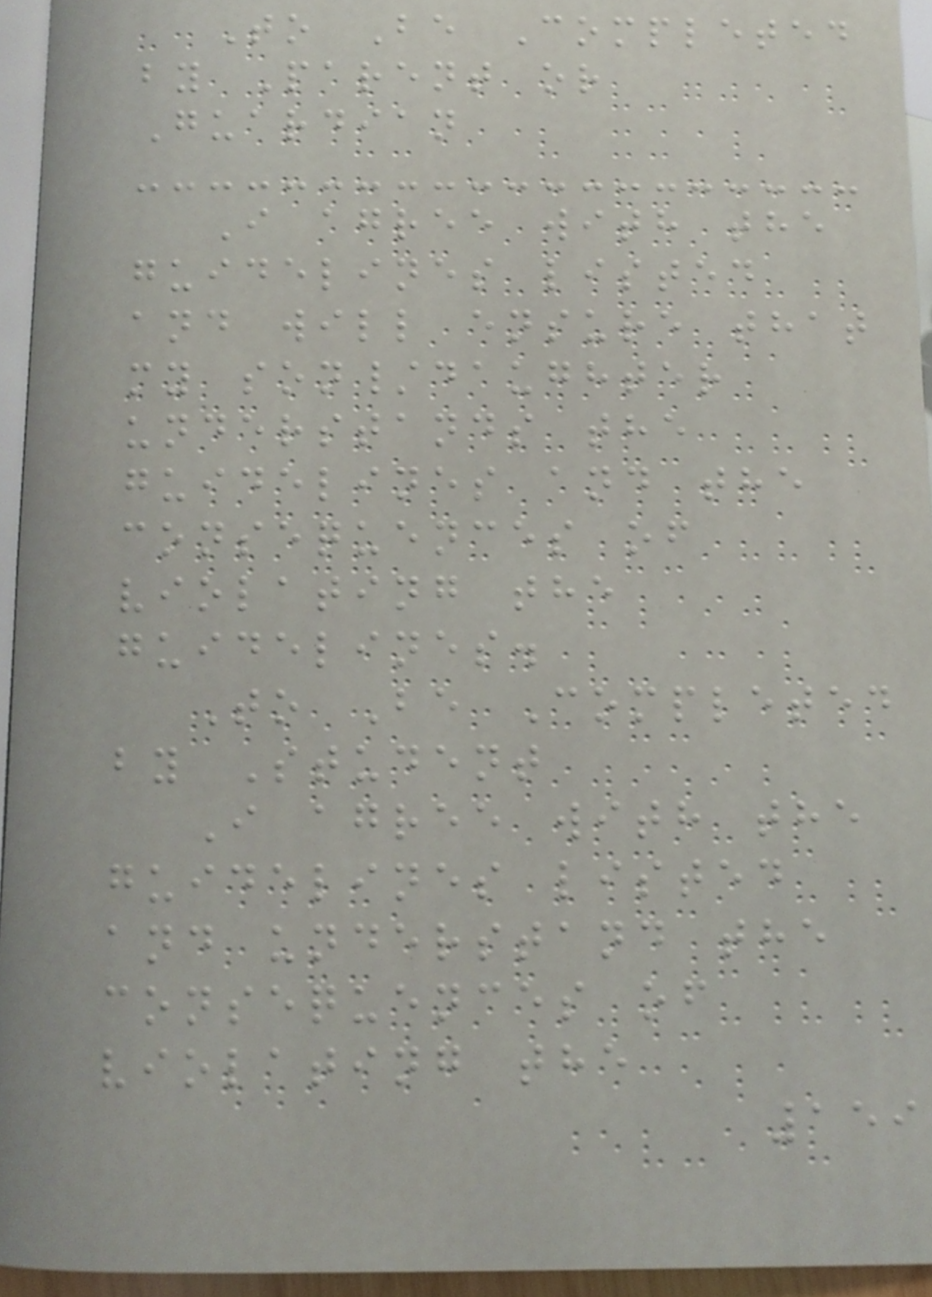To Be Completed
by Parent or
Guardian
I agree with the
guidelines listed
and will ensure that
my son/daughter
understands the
guidelines and the
consequences of
violating the
guidelines.
To Be Completed
by Student
I agree with the
guidelines listed
and understand the
consequences of
violating the
159
